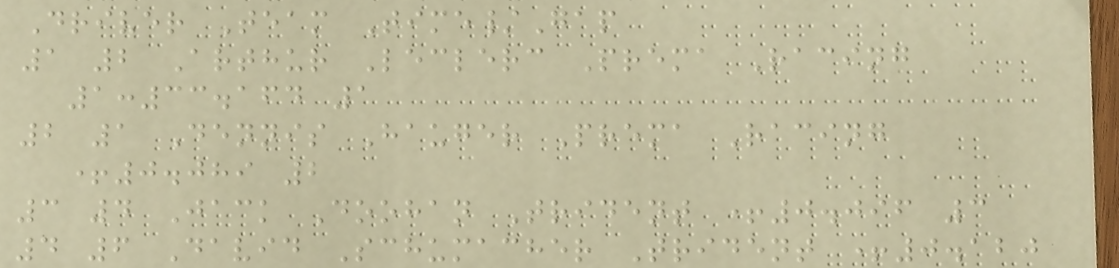Driver Team Time/Gap
1 2 Arthur Leclerc Prema Racing
1:33.164 1
2 1 Dennis Hauger Prema Racing
+0.089 2
3 4 Jack Doohan Trident +0.096 3
4 6 David Schumacher Trident +0.120
